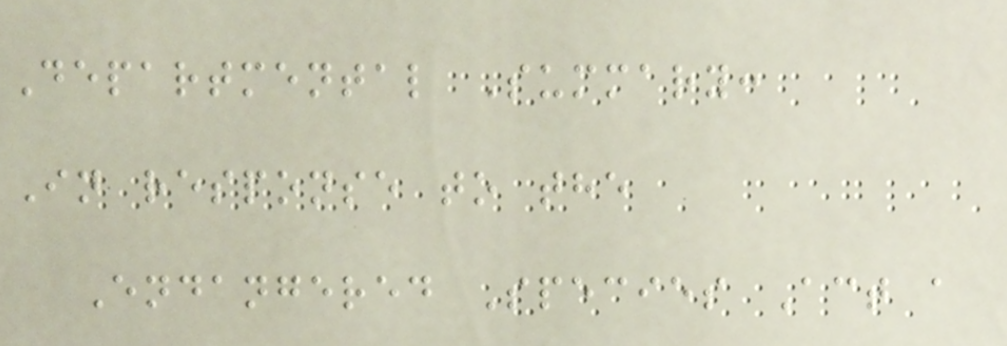Departmental Summary:
In response to the
Endangered Species Act a
